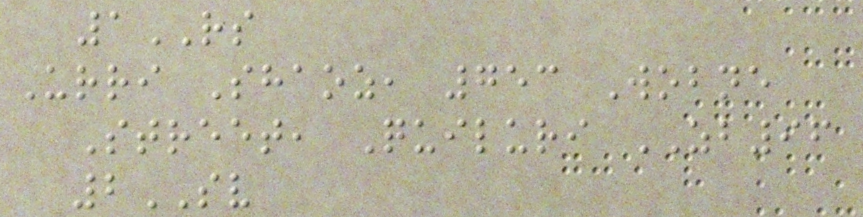1RS
Urri Shaoz, 753 Wobne
Street, Quiluri ZB96
2SV
